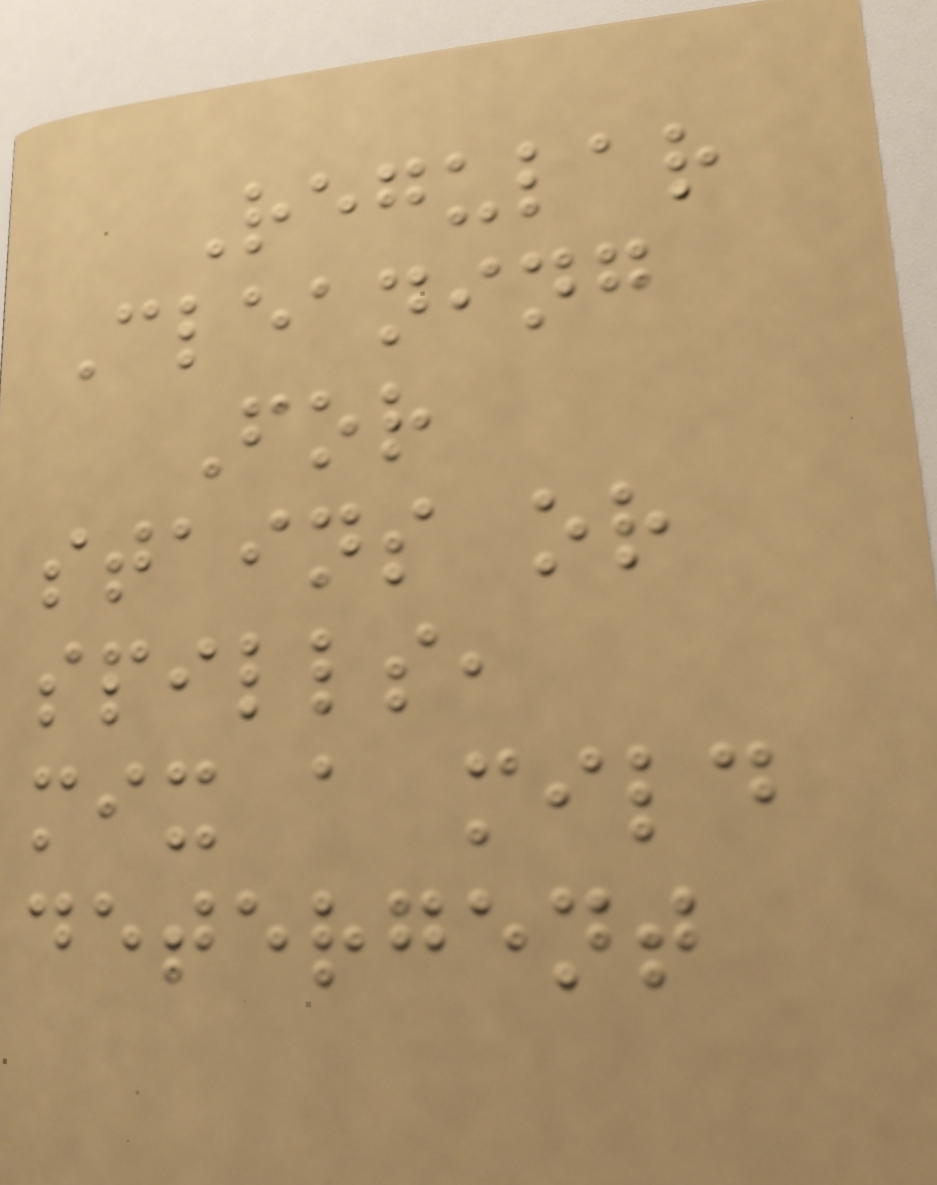Regular
Cleaning
For
stains or
spills,
mix a mild
detergent
